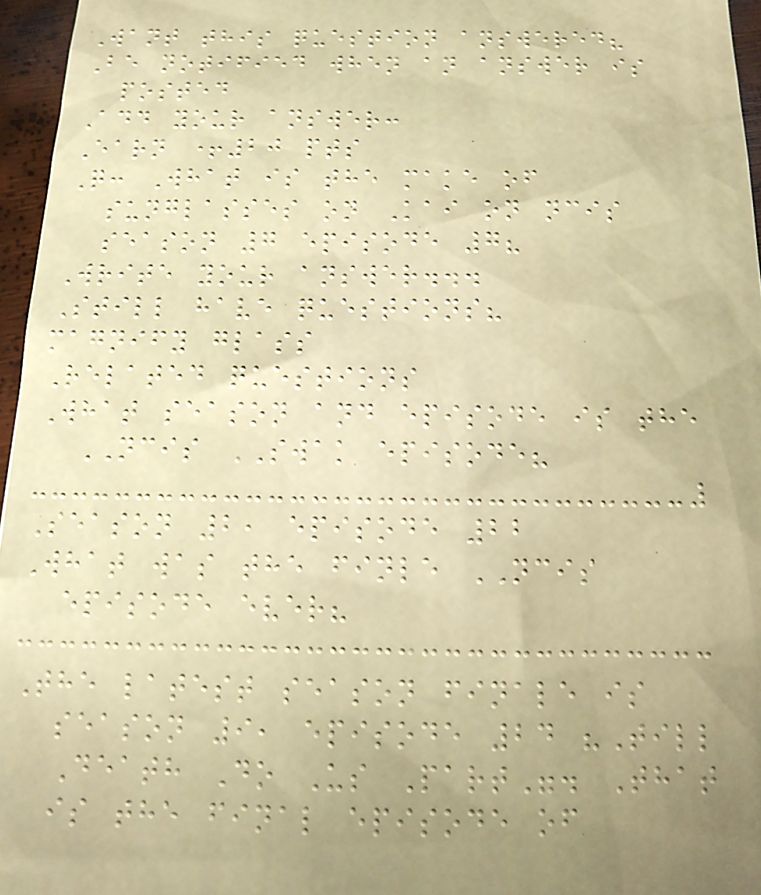Want this question answered?
Be notified when an answer is
posted
Add your answer:
Earn +20 pts
Q: What is the make of
sunglasses on Kai on ncis
season 7 episode 7?
Write your answer...
Still have questions?
magnify glass
Related questions
What season and episode is the
NCIS SWAK episode?
Season 2, episode 22
What was the finle NCIS
episode ever?
The latest season finale is
season 9, episode 24 "Till
Death Do Us Part". That
is the final episode of
